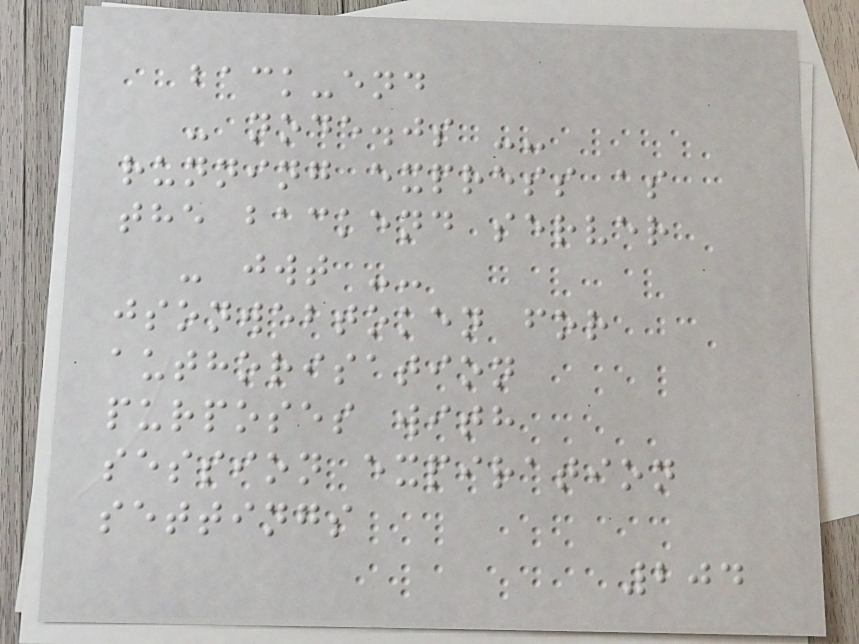back-end
- node.js --
running express as
the backend server
- jwt --
jsonwebtoken for
authorisation
purposes with
session expiration
settings
204
